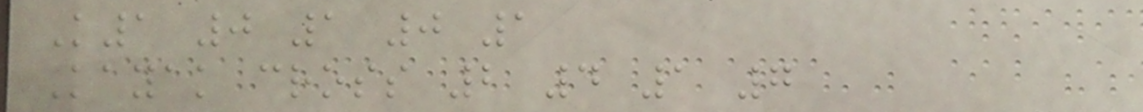K1 0 1 0 1
Kayak cross 2 4 1 7
